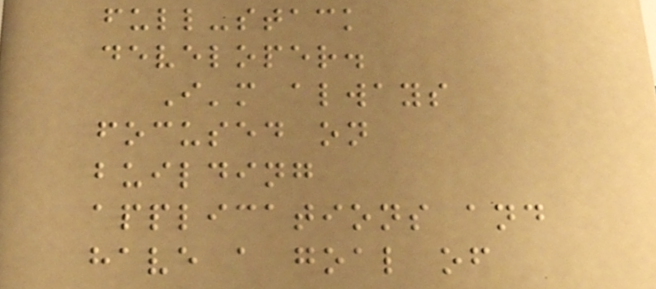full-stack
developer.
I'm always
focused on
building
applications and
have a goal of
